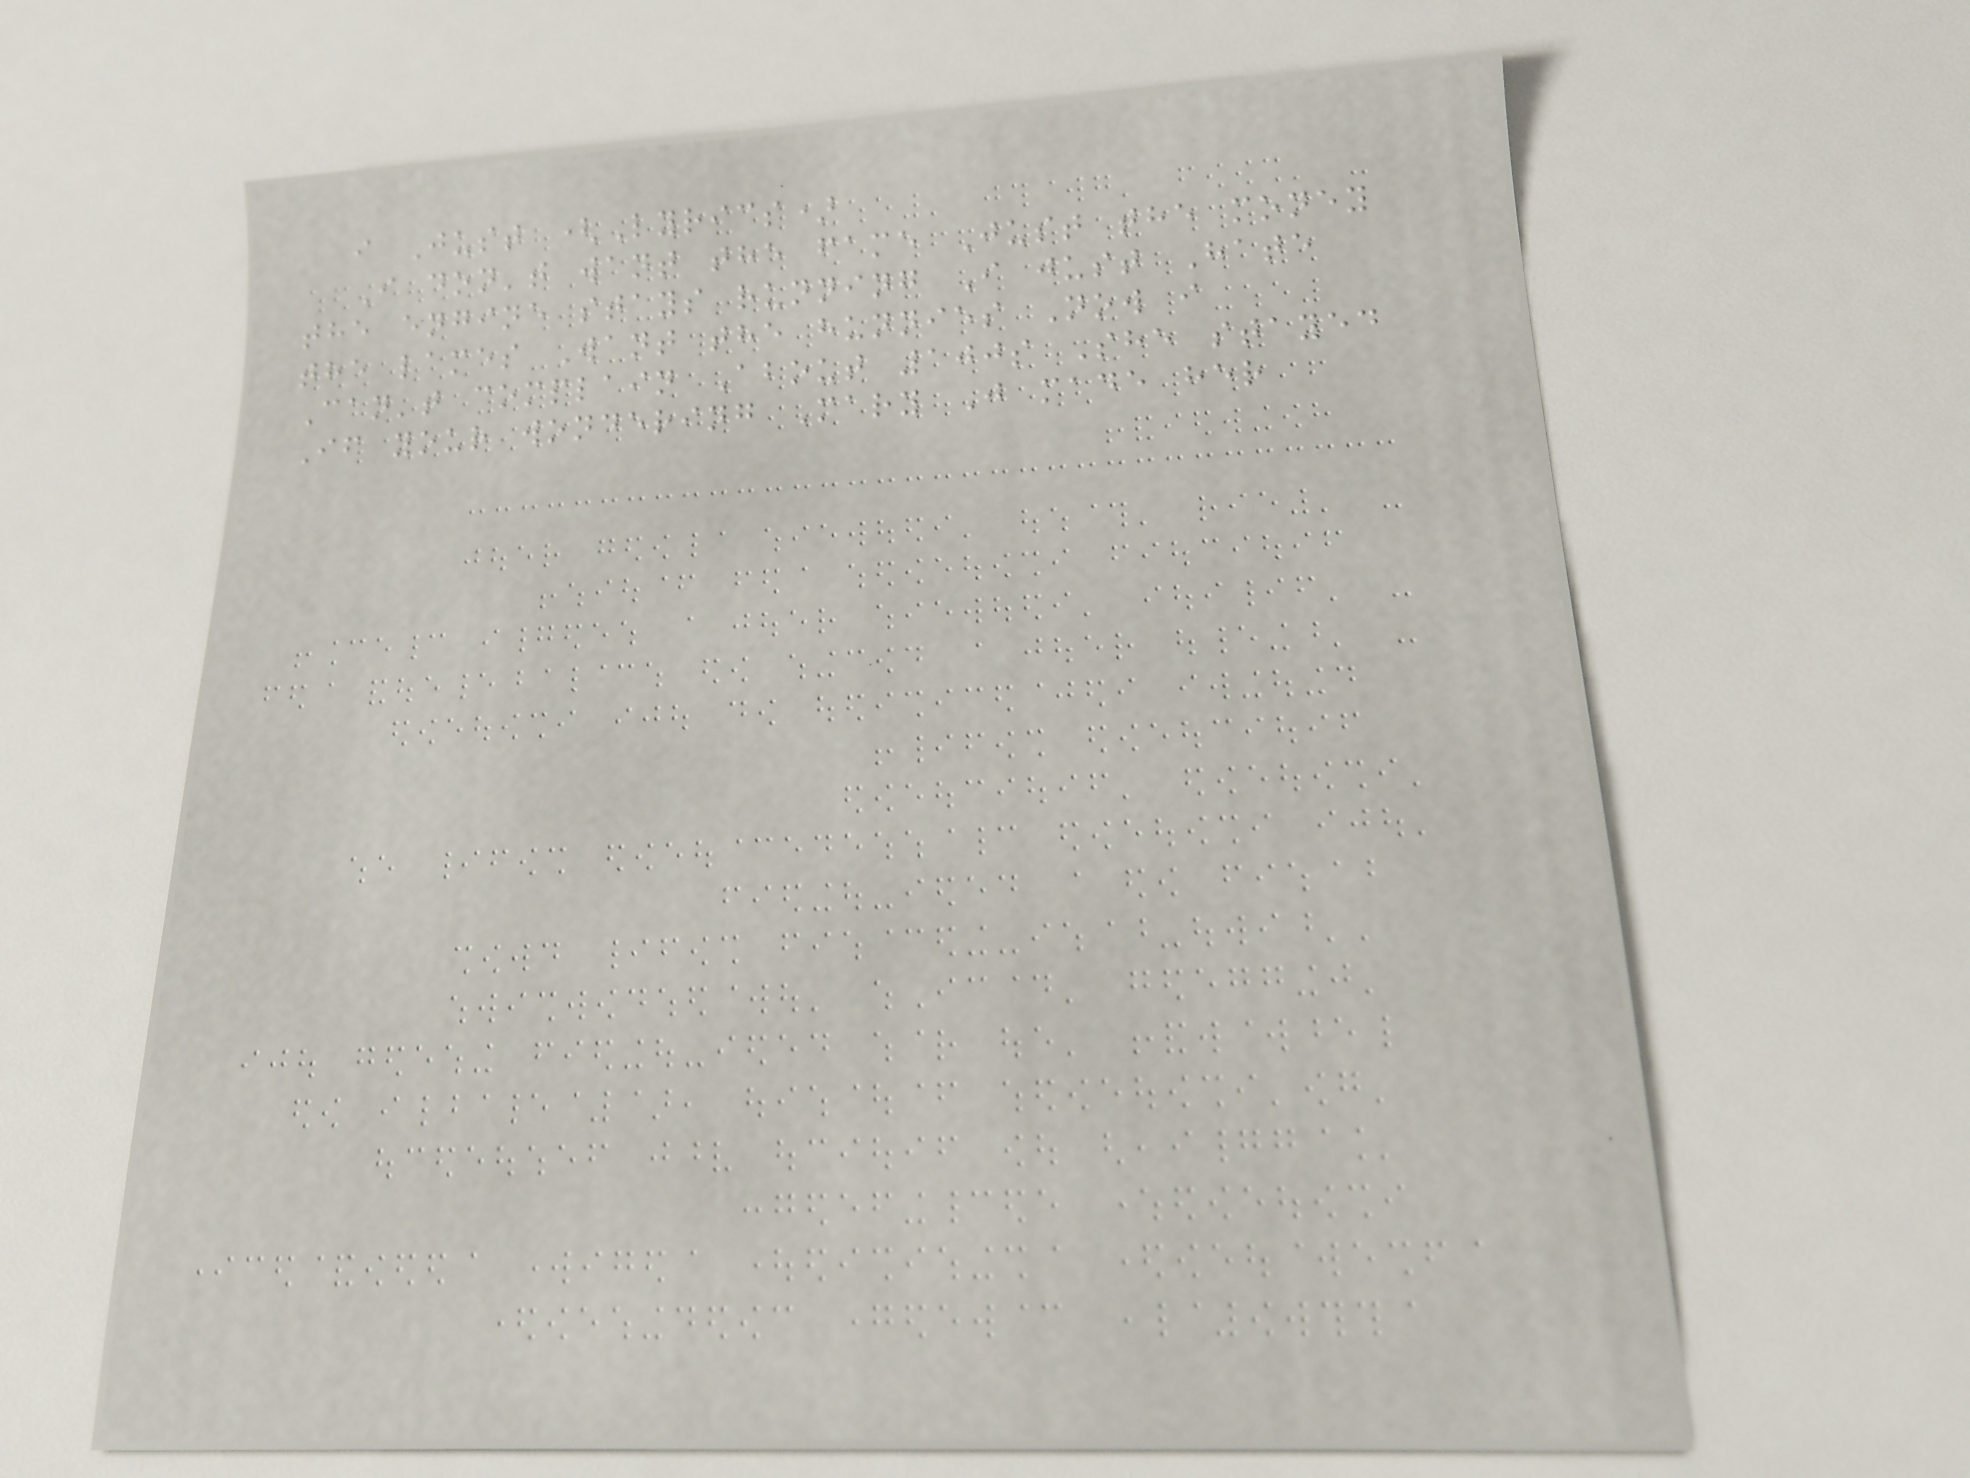i Just (Lyrics)
I don't want the fame Just the money
the engine stays running I just Hate
the lames Want the hunnies Now i
Can't complain About 100s She stayed
If your wondering Mary J made her
